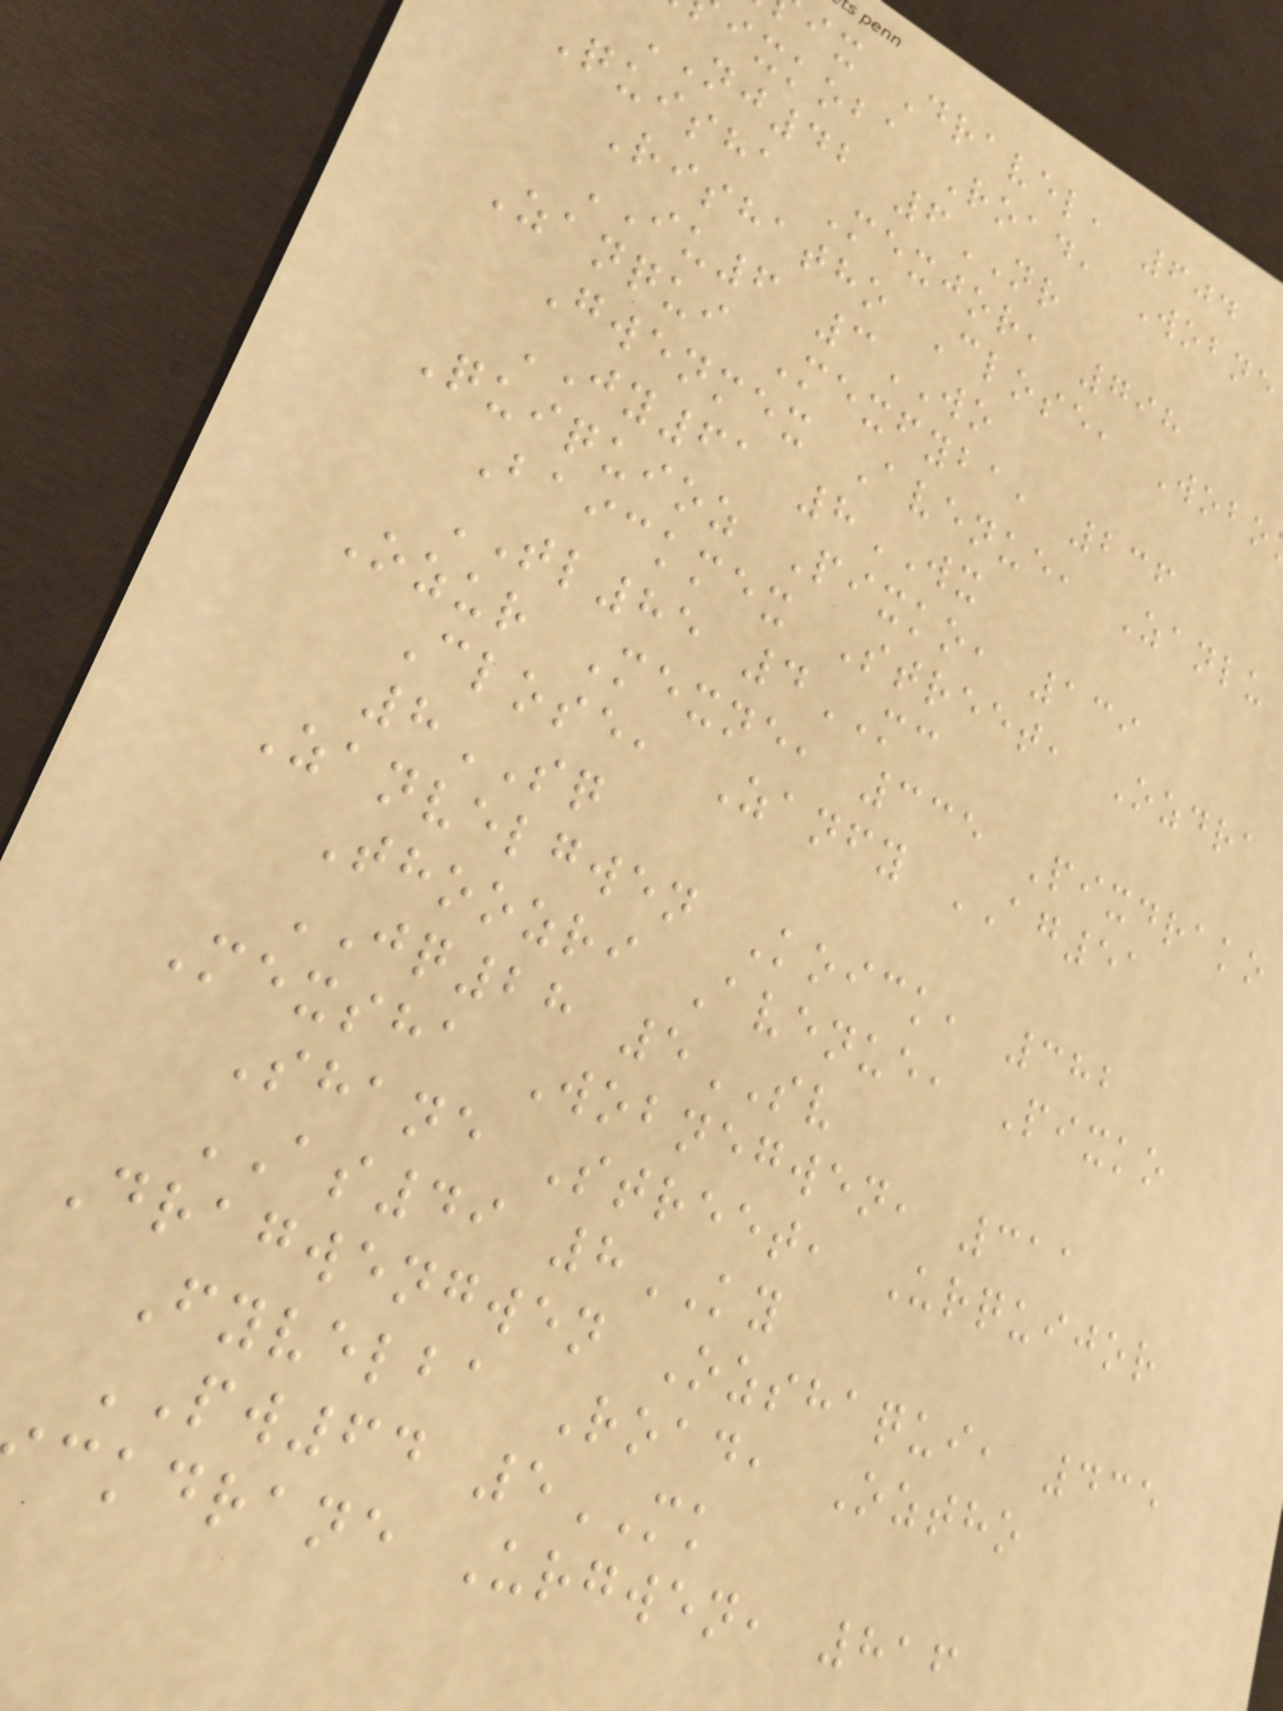ix Dravel, 604
ixkoba Road, Wobne
NJ42 6NR
Quisha Mexjor, 798
Rishatho Close, Wobo
IU6 3WO
Zanqui Mexfyba, 236
Gwenmex Avenue, Zanlu
JY61 8WX
Quiquioz Pixko, 139
Baickmex Street, Ozdra
TL85 4MC
Ozur Mexne, 335 Pixdrako
Close, Zanfy AG51
8SQ
Zanvelgwen Koick, 382
Thoozri Avenue, Pixko
JQ28 5SV
Mexsha Wobnegwen, 311
Shane Street, Urquijor
AS49 8KY
Dragwengwen Ozshaqui, 435
Fyvelba Road, Oztho
PW64 5MK
ckdrane Urgwen, 816
